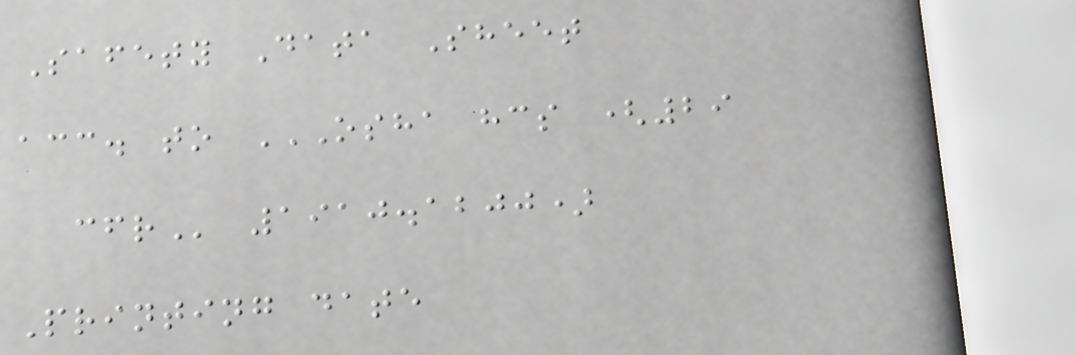Safety Data Sheet
acc. to OSHA HCS (29
CFR 1910.1200)
Printing date
